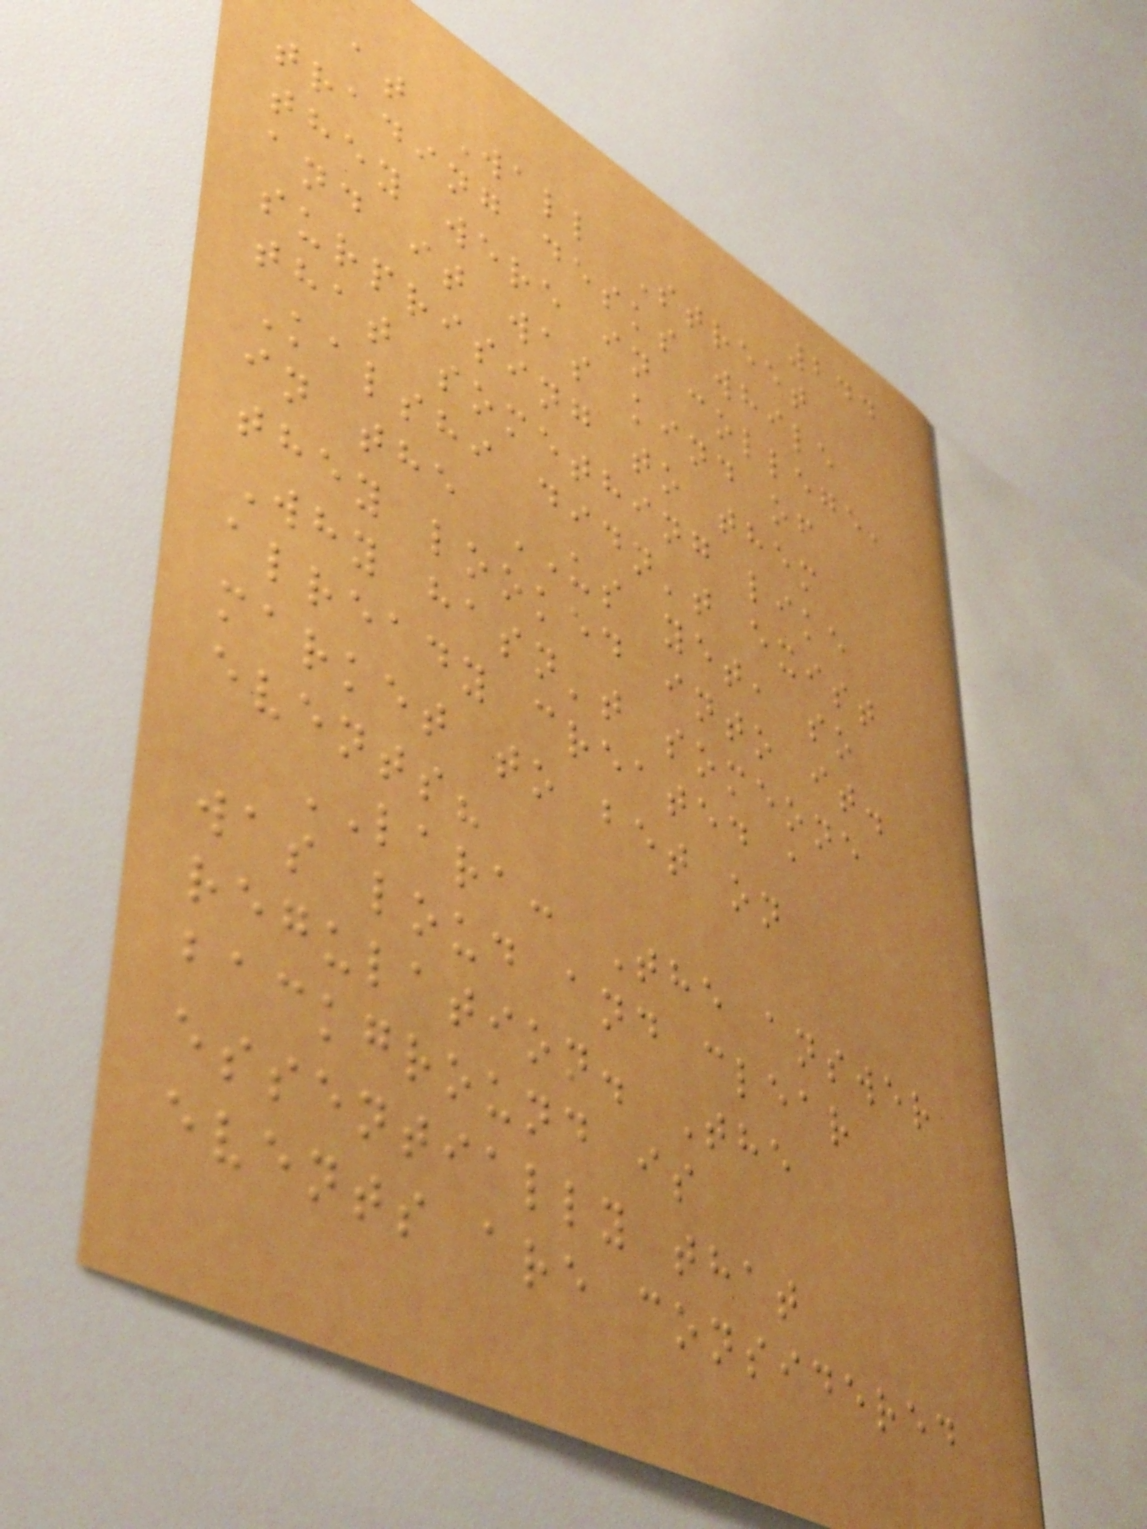244
at Wall Street
trading desks while
they were in college,
and it was kind of
surprising to them
that something like
Kalshi didn't exist
in the US yet, so
they looked into it.
Why hasn't someone
already created a
market to bet on
events?
LARA: The answer
was loud and clear
regulation. The
background is
essentially that
events are considered
